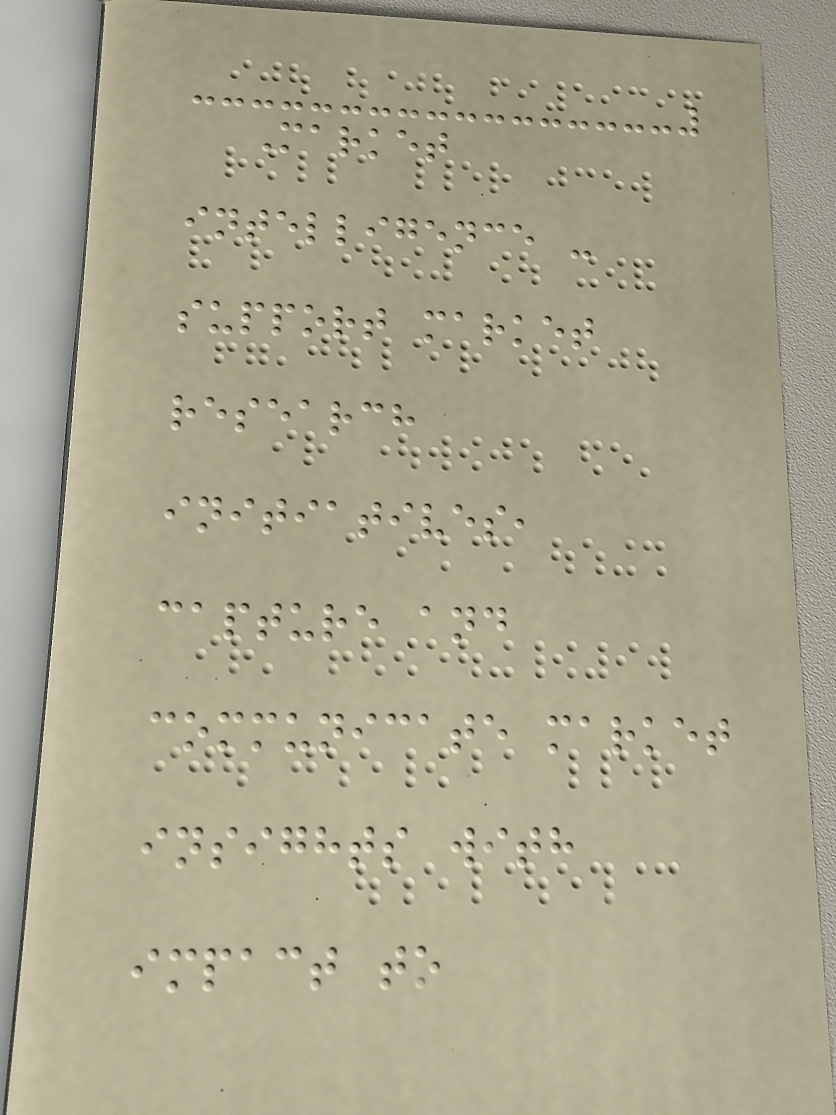Market
intelligence -
support market
research
initiatives,
capture and
communicate market
insights with
impact to
